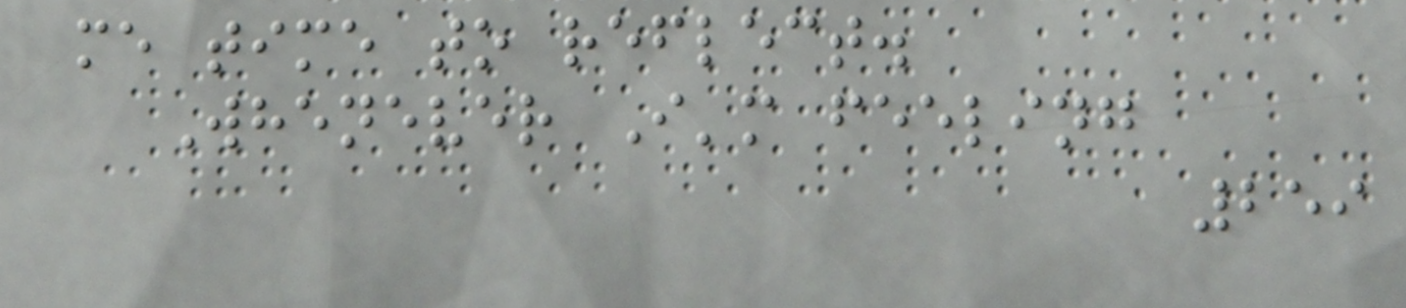me time to reflect.
Whenever I'm feeling
259
